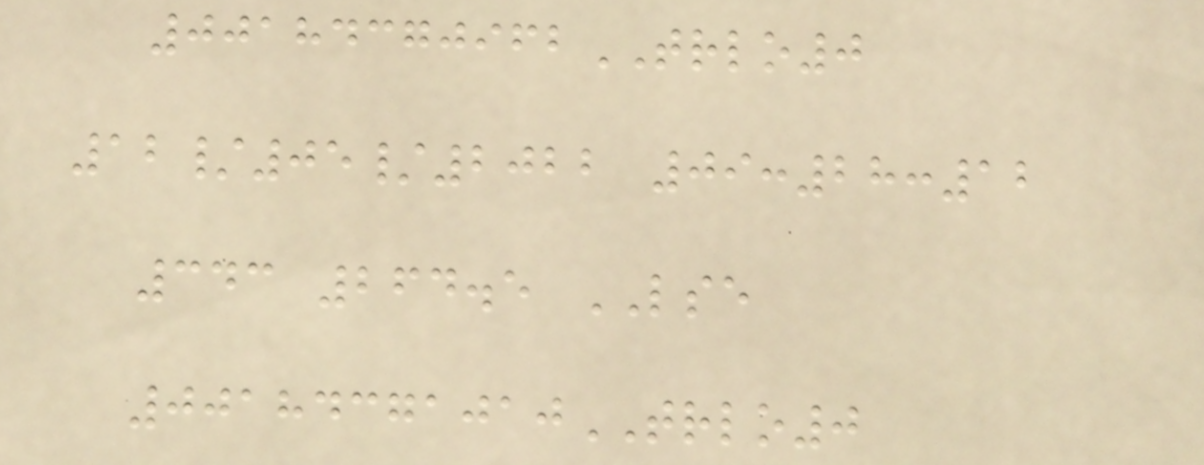00184370962TRLO0
12/05/2022 09:28:12
343 264.5 LSE
00184371010TRLO0
